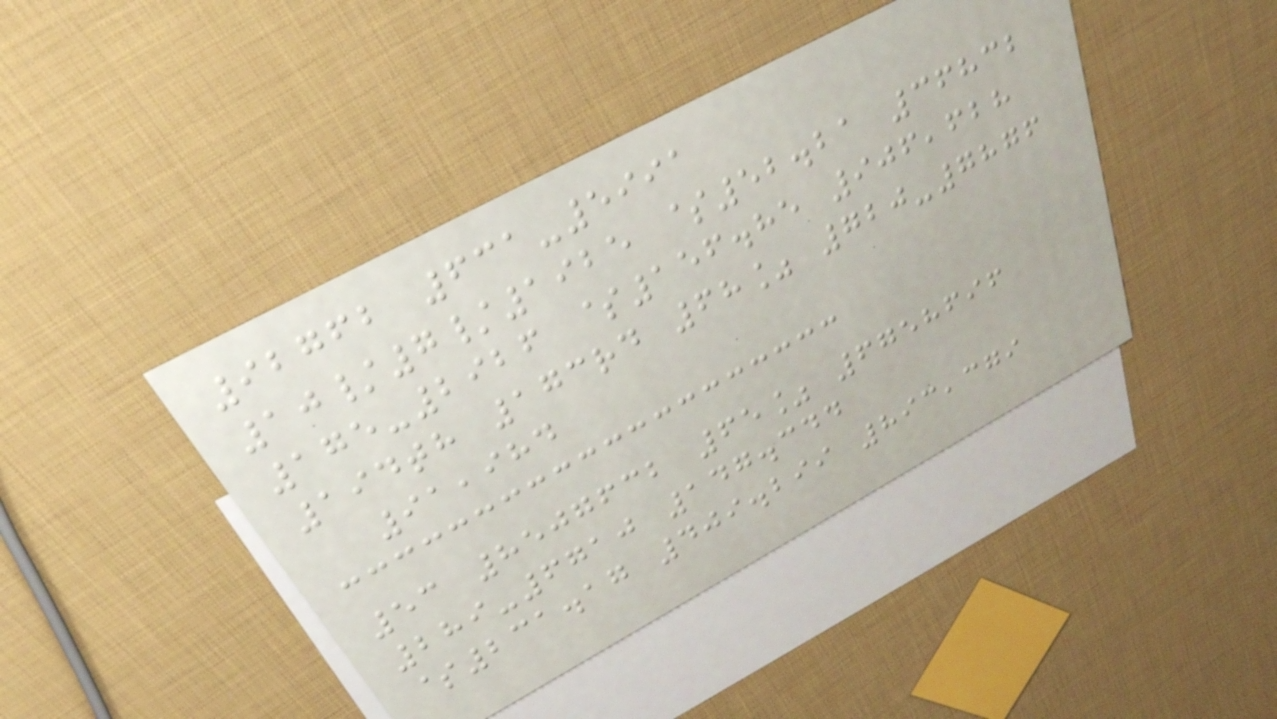92762 631-5991
10/7/1925 $52.21 36832
175-2926 $156.85 906,628
194th 173rd 68% 720-7876
91,984
53 8507632 65% 6758696
289-6710 147.344
$231.17 409.299 893,379
